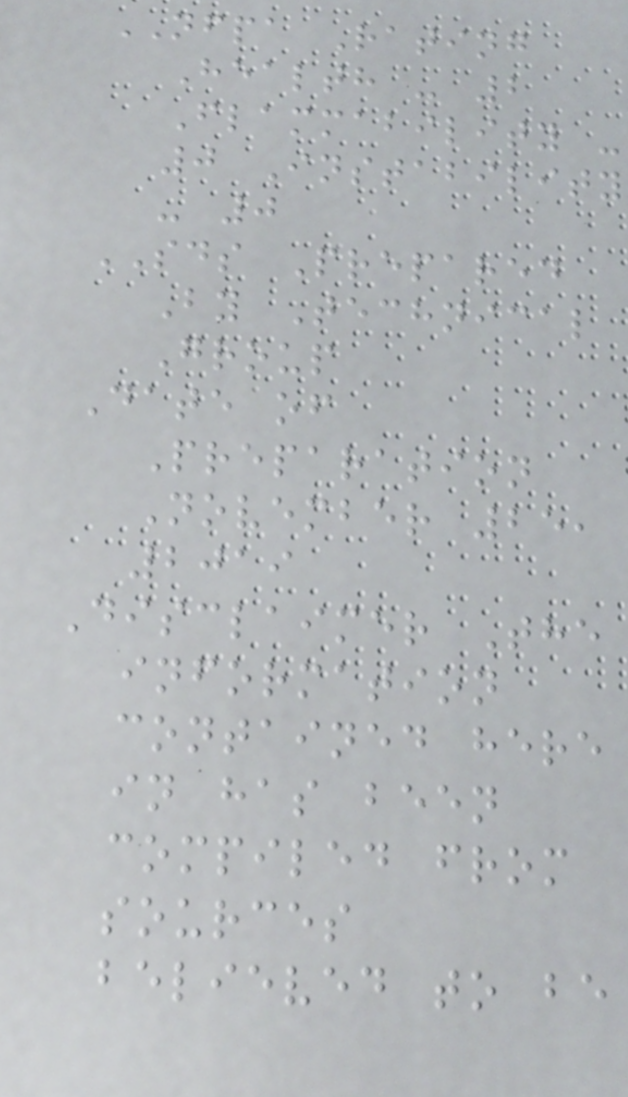NFPA Rating
Health - 2
Flammability -
0 Instability
- 0
SDS Prepared
By Technical
Group
Date of
Preparation
November 25,
2019
Disclaimer The
information
contained here
in has been
compiled from
sources
believed to be
